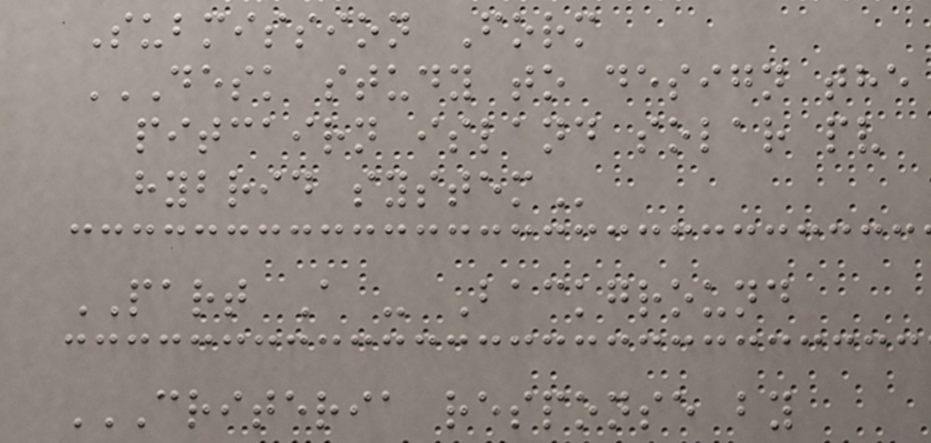Submission Form
DESK STUDY TO DESIGN THE
PITCAIRN ISLAND SOLAR PV
HYBRID SYSTEM
PART A - Background
CRITERIA RESPONSE BY
